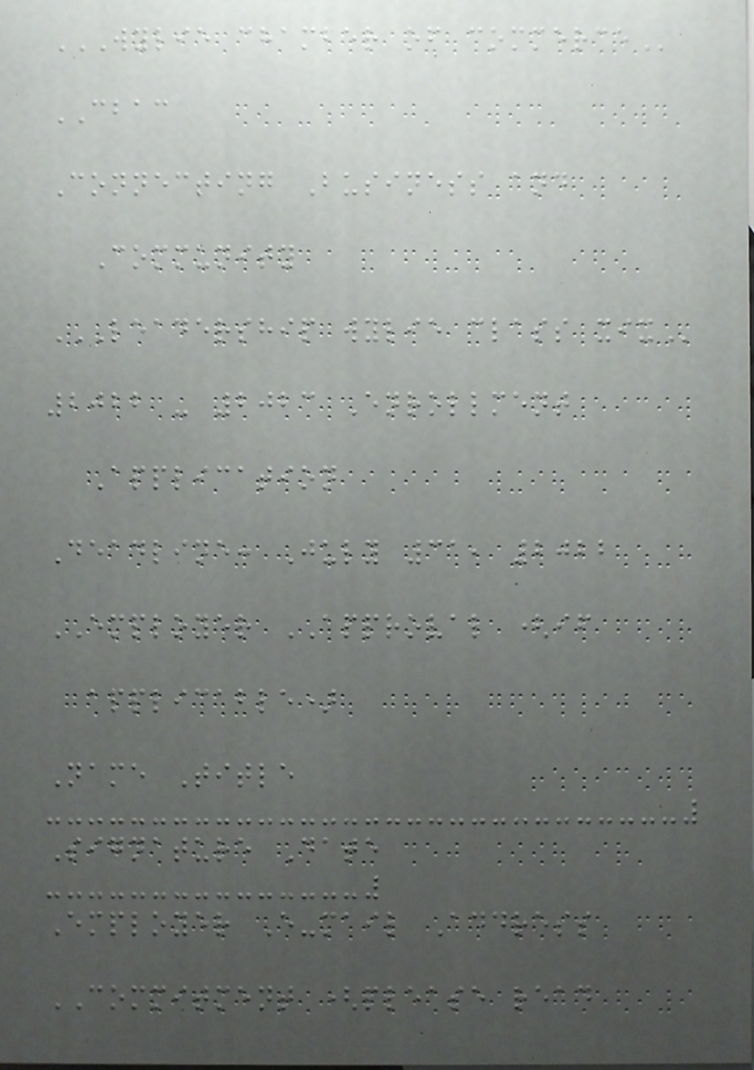WYLIE CHAMBER OF COMMERCE
CBAC
Connecting Business and
Community
LEADERSHIP WYLIE CLASS XIX
2022 - 2023 Enrollment
Application
Deadline: July 31, 2022
EMPLOYER APPROVAL (if
applicable)
Name Title
Signature Date
Employer E-mail Address
COMMITMENT (please read
